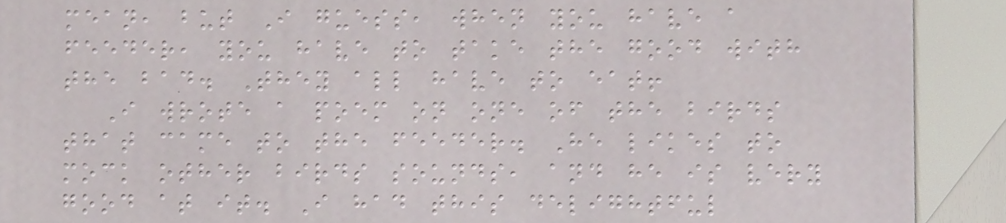mean, but I guess, when you have a
feeder, you have to take the good with
the bad. They all have to eat!
I wrote a poem on one of the birds
that came to the feeder. He likes to
mock other birds sounds, and he is very
good at it. I had this delightful
